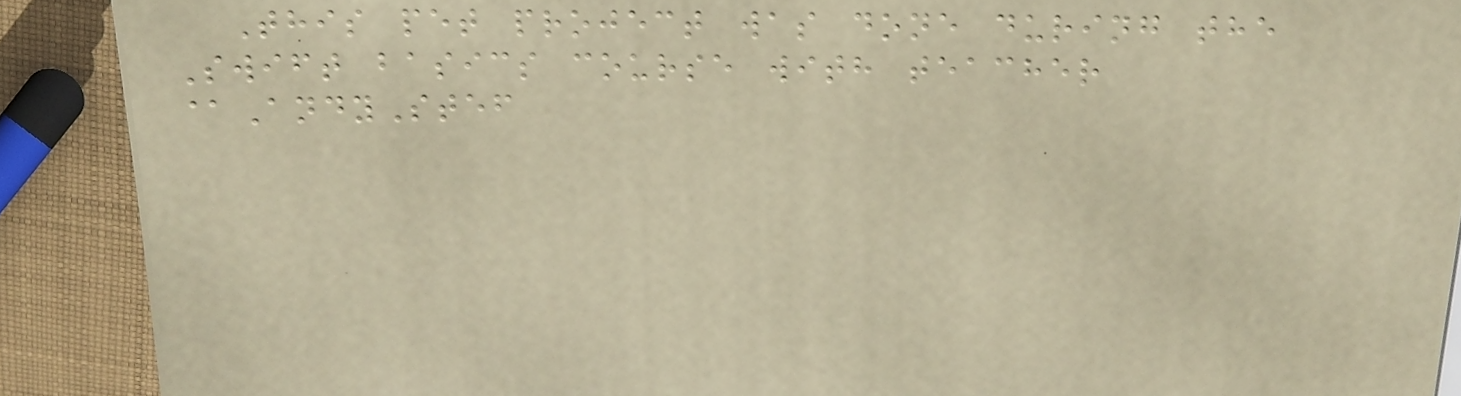This pet project was done during the
Swift basics course with teacher
@AndyStef
